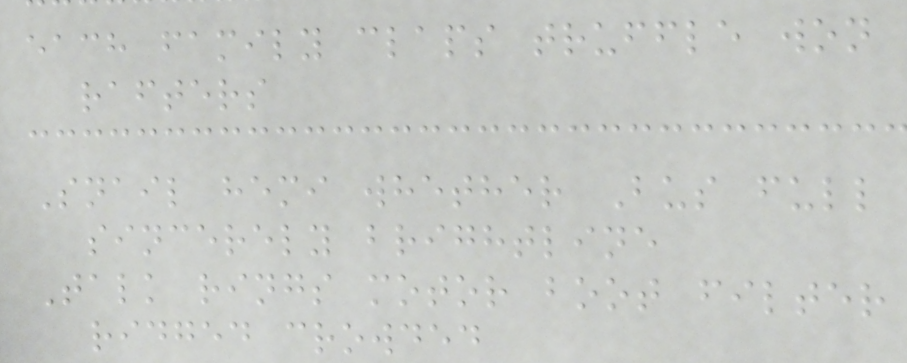each family claps truffle won
rafters
Snail hemi whether Bus full
sincerely brightline
Talk rings motor boot filter
ridged crowded
